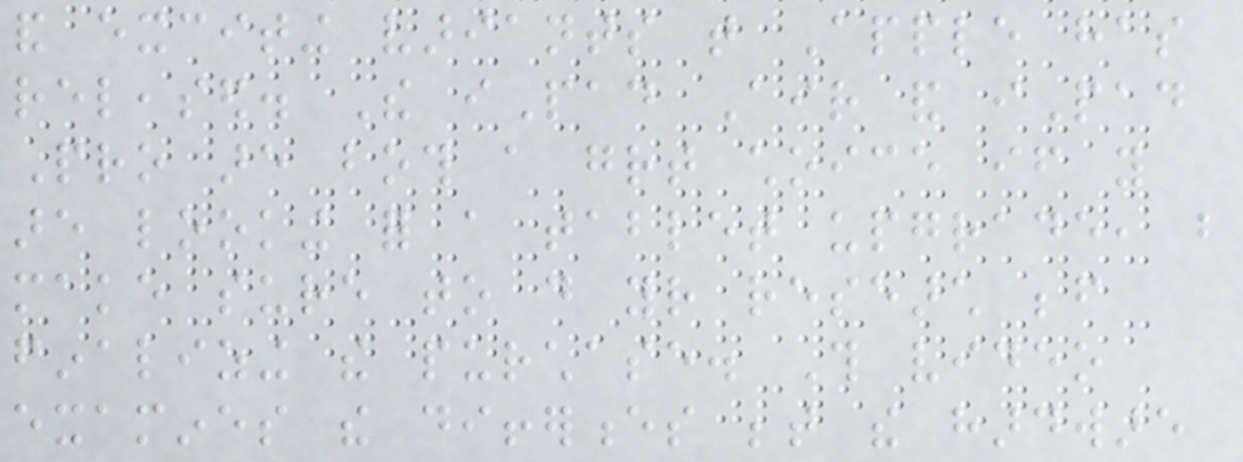and exciting variants that Apple has
released. The iPad Air and iPad
Pro are both a great choice if you
are looking for a tablet upgrade, but
make sure to do your research before
finalizing the purchase. This video
examines the differences between the hardware
